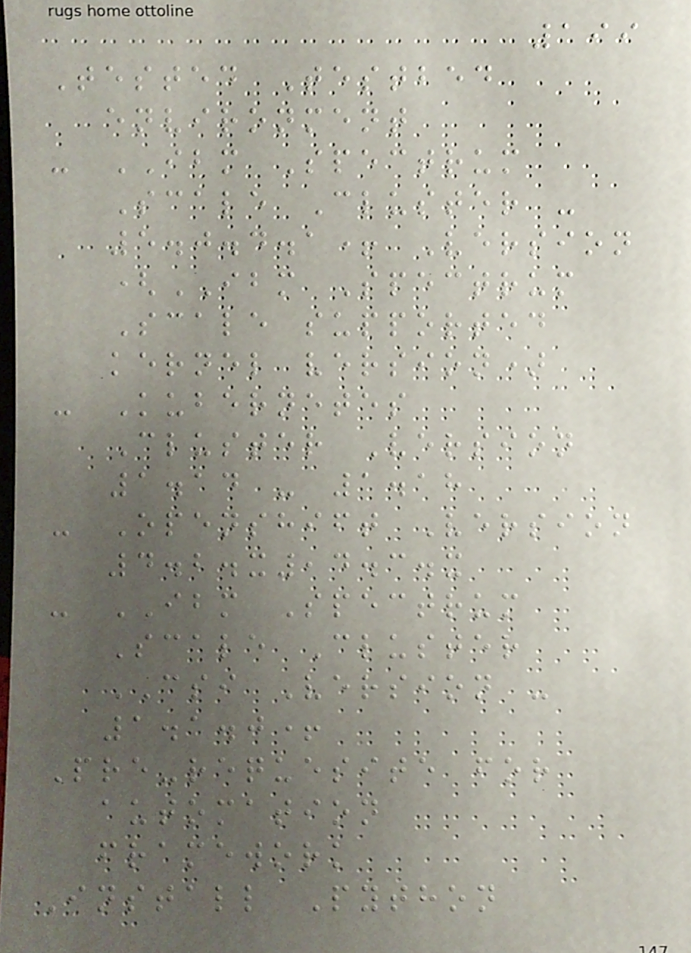199
Tested Testbed
environment
- IBM Spectrum
Scale Cluster -
5.0.4.1+ Version
(IBM Spectrum
Scale supported
kernel version)
- Kubernetes
Cluster Version
1.14 - 1.18
- Openshift Version
4.2.x,4.3.x
- IBM Spectrum
Scale Cluster
CSI Version -
1.1.0+
Pre-requesite for
automation
framework
Install Python
